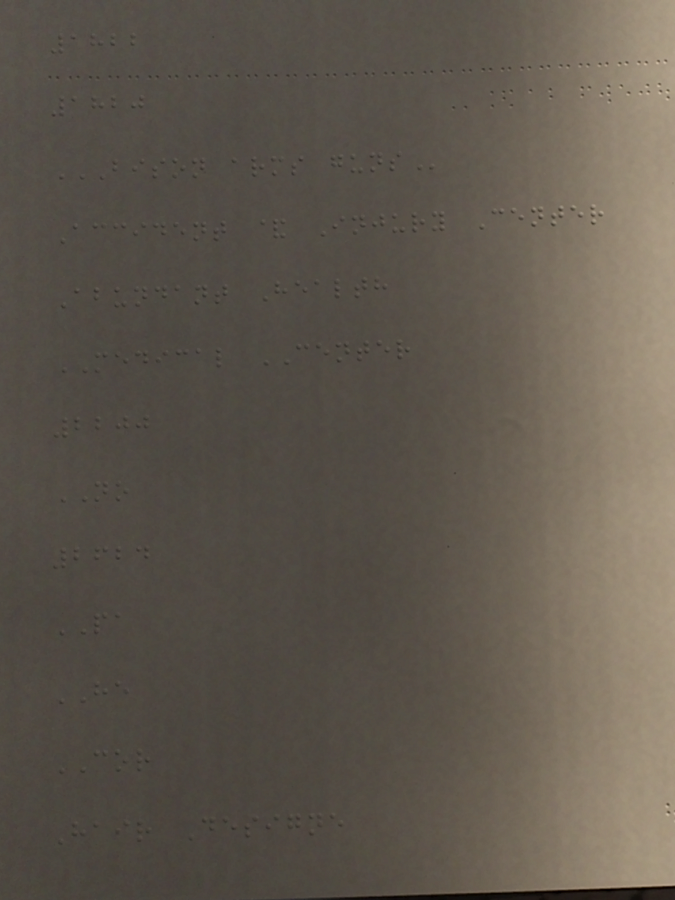1822
1820
BISON ARMS GUNS
Accident & Injury Center
Abundant Health
MEDICAL CENTER
2200
NO
2624
PA
HE
COR
Hair Designe
